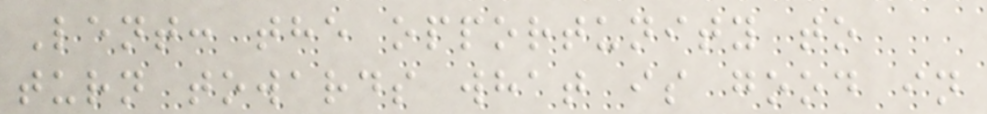Lent: the opportunity to
turn towards what is good in
